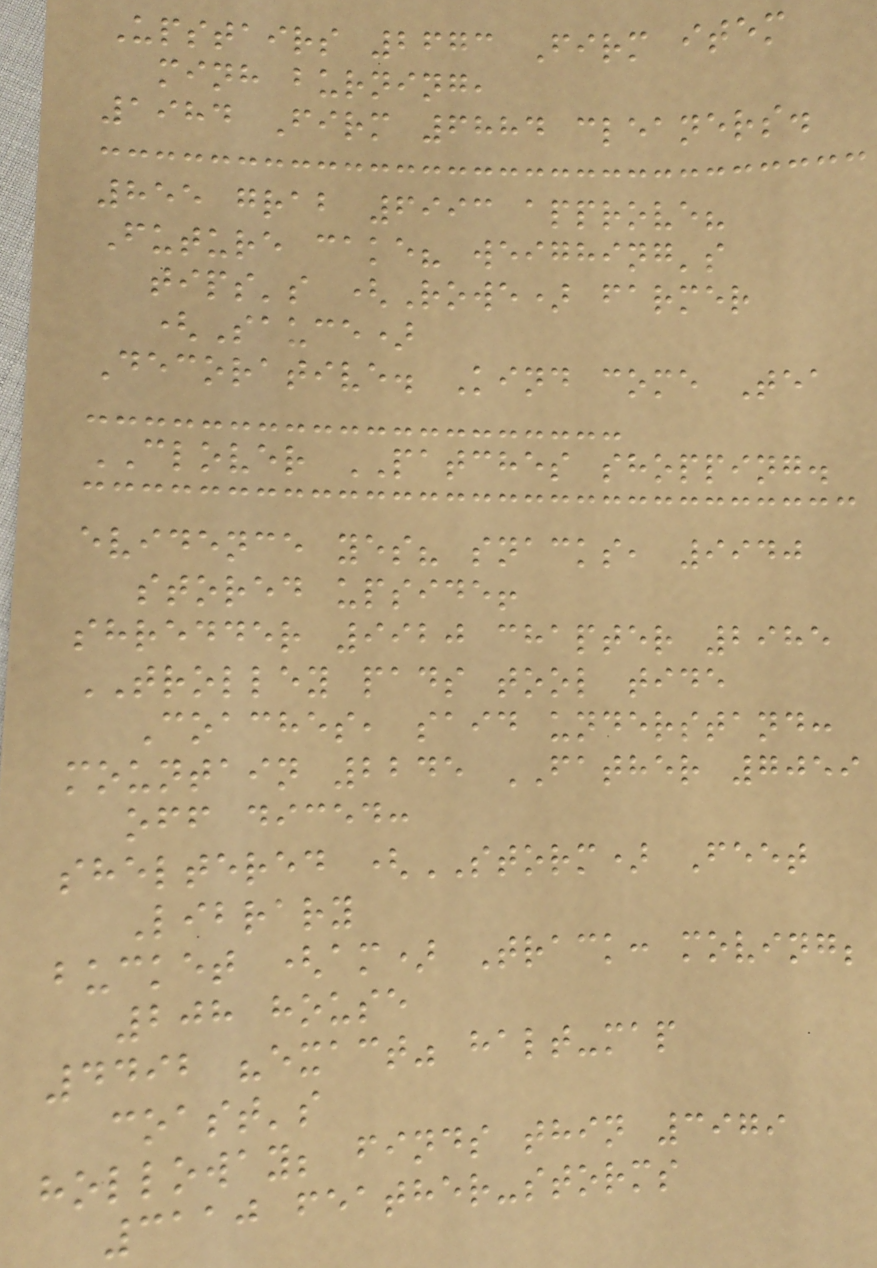Upstairs 2673 Firm item
minh burning,
1984 Firm 6884 cleaners.
855 grab 6993 approve?
Future cake? weighing's
tips's (Rowe) farmer
(Sauce)
Decorative. Kind come Tea
CLOVER PATCHES shopping.
evidence yes? snacks, 9940
stored upside!
shredder 9920 chapter 2985
TROLLEY pads tool tide
Coaches, said understand:
mountain 2245 FATHER 7059
off diced:
sheltered (STORM) Feet
Library
bucket (am) Track: moving;
208 house
4492 "exact" halt-map
coast's
holloway; finds thin 3979
3110 feather-storms
